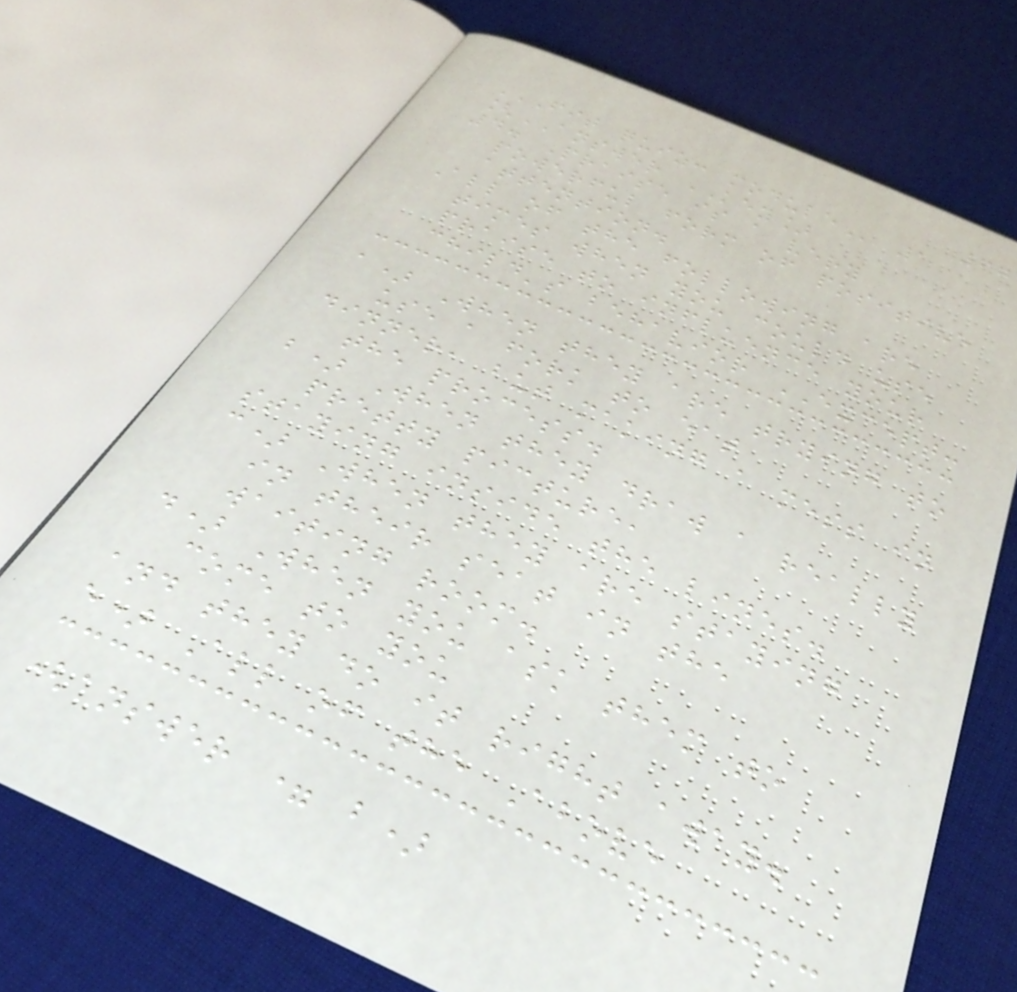67
FIT QUIZ: MODULE 1
[ANSWER KEY]
4. Praise is a very
powerful form of positive
attention.
All of the following are
times when you could use
praise to influence your
child's behavior EXCEPT:
a) When they are trying to
use a fork to eat
dinner, but making a mess in
the process.
b) When they draw a really
pretty picture,
staying inside the lines.
c) When they are staying
in their seat in the
waiting room.
d) When you ask them to
come to you
and they do it right away.
e) All of the Above
(answer = b)
